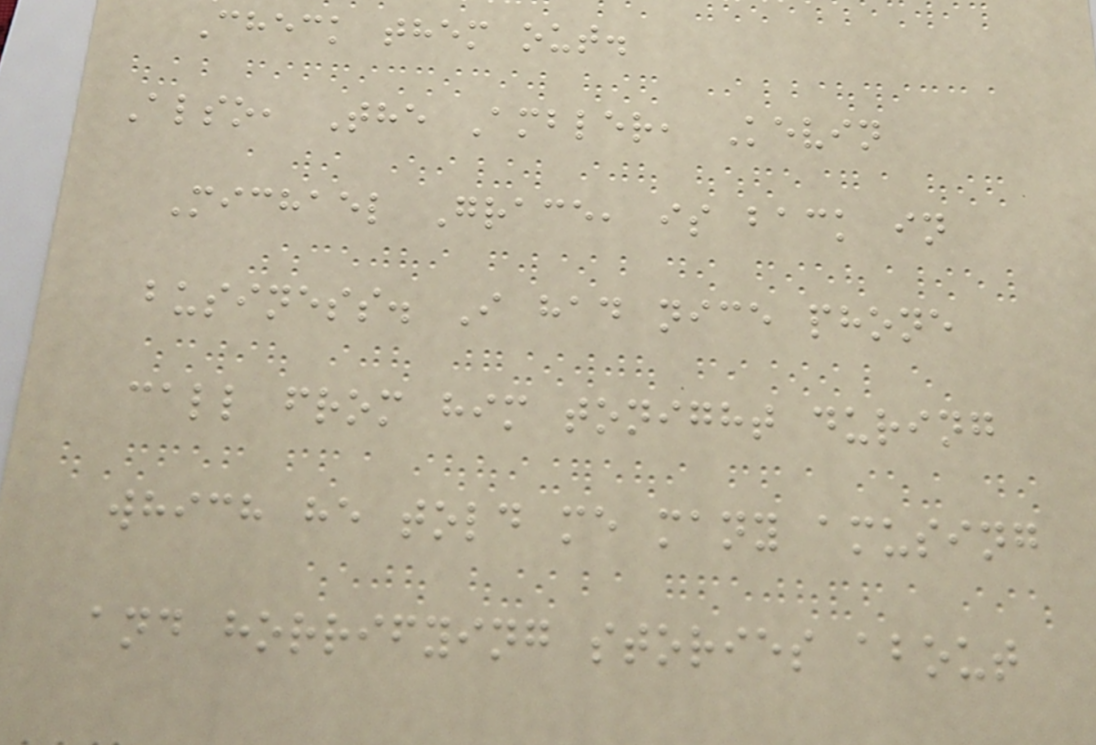Check them out.
Also, The Ambler, Kevin
Michael Grace, is back in
business. I had nice phone
call from him tonight during
which he told me many amusing
and horrifying stories about
